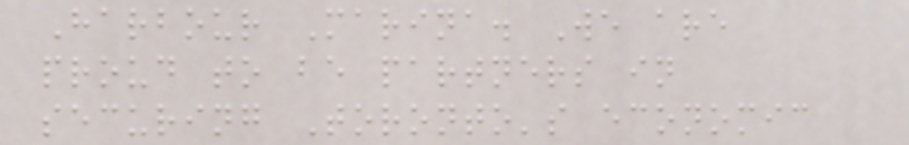Harbour Marina. We are
proud to be partners in
securing Toronto's economic
